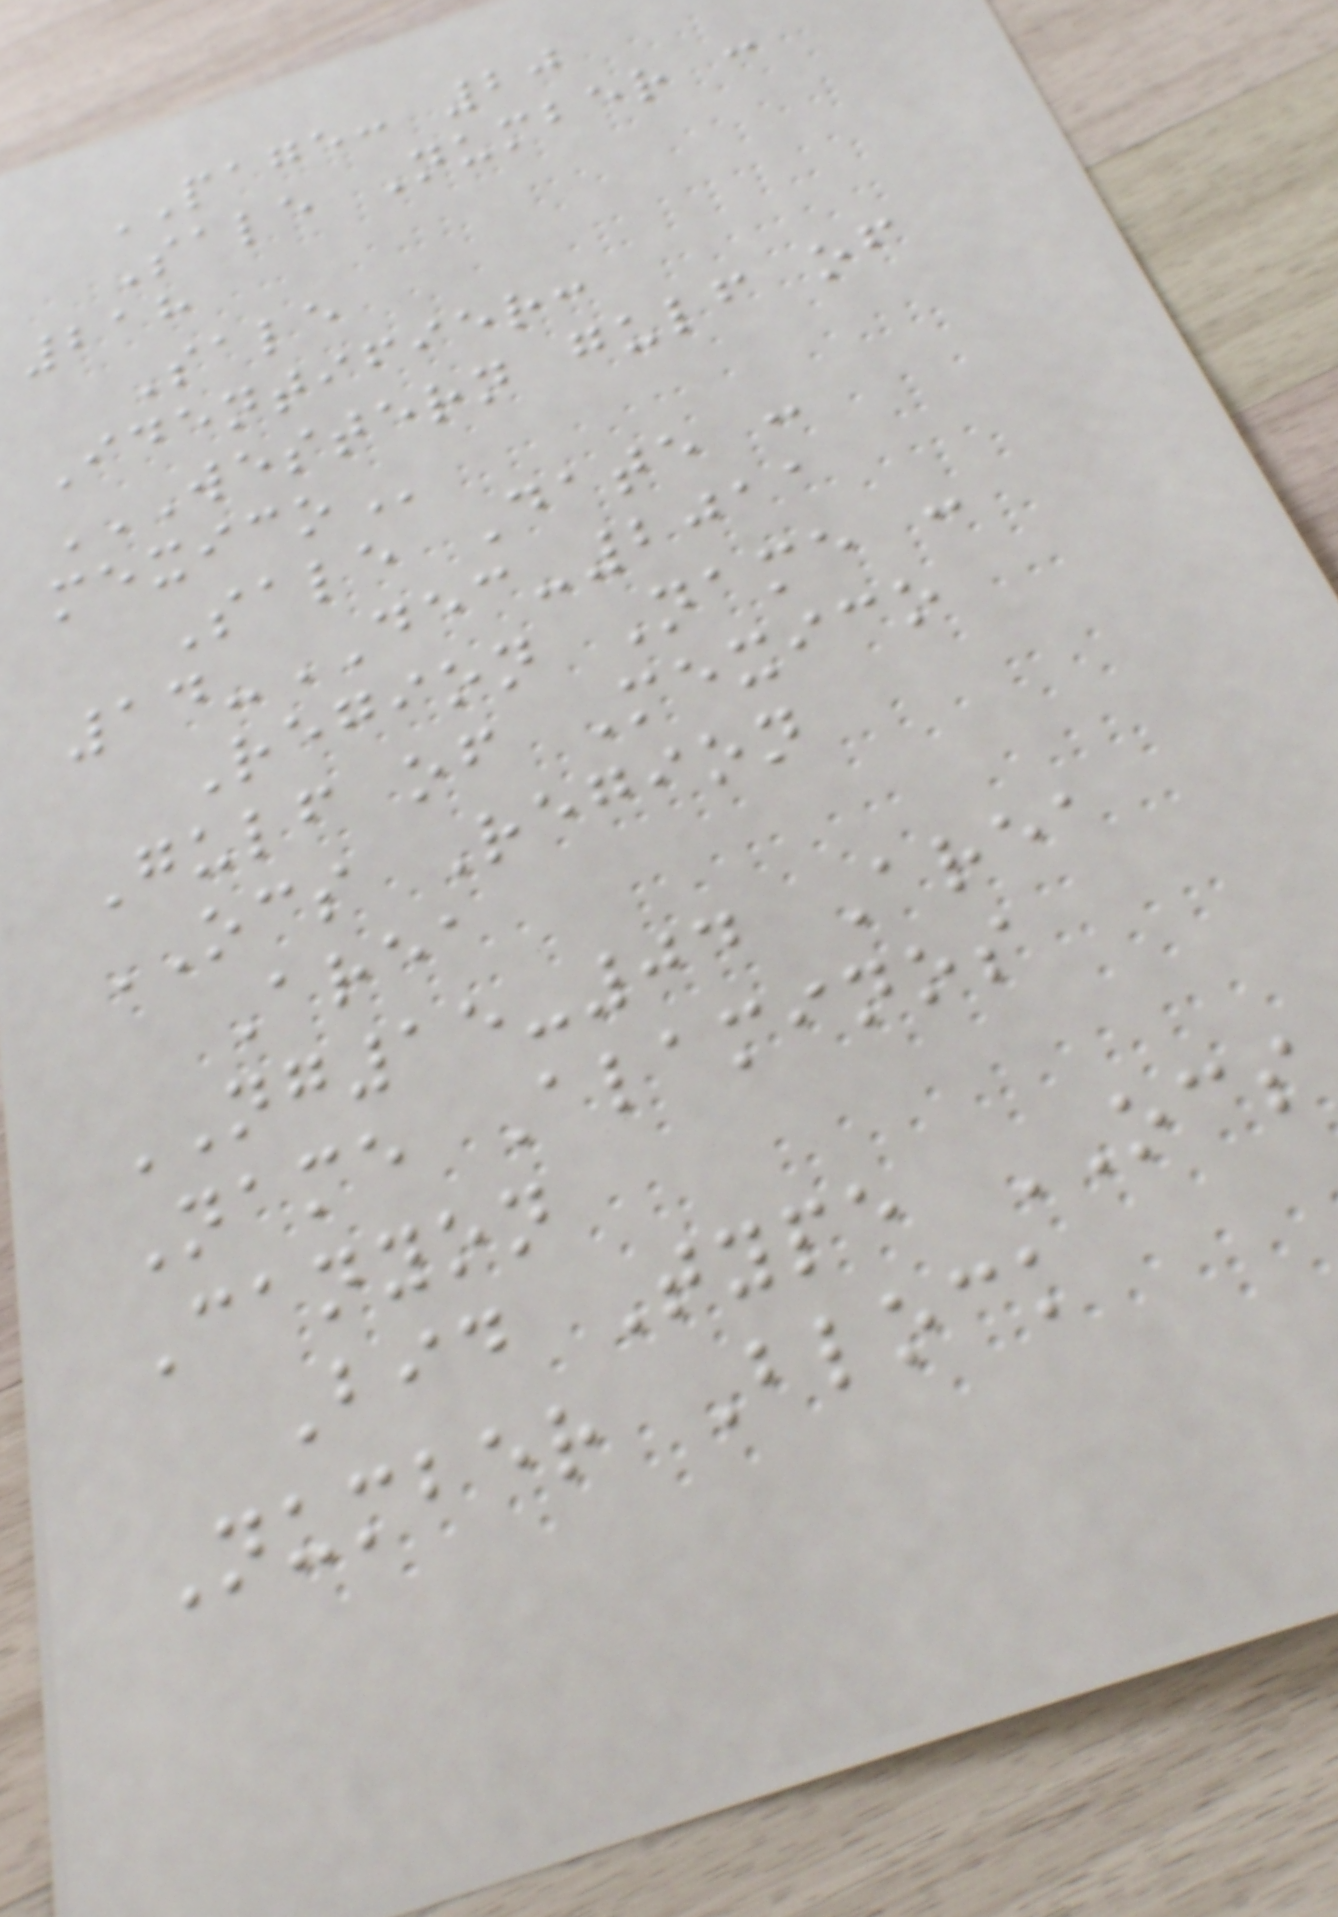PAGE: 20
Sale Number :
218
Sale
Identifier:
WESTERN GULF OF
MEXICO
Sale Date :
14-DEC-2011
Region Name :
Gulf of Mexico
OCS Region
Area
NG15-04 Area
Name Alaminos
Canyon
Bid Type OCS
Number Block
